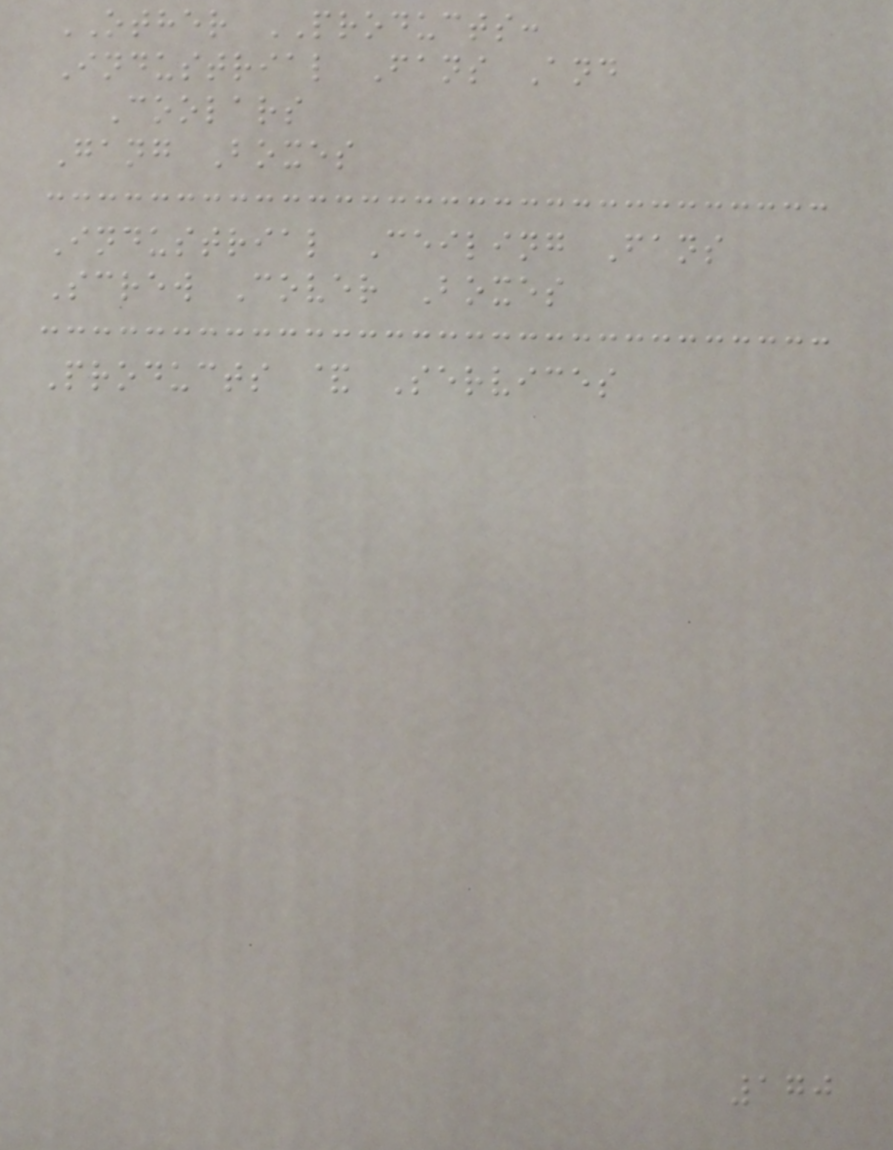OTHER PRODUCTS:
Industrial Fans And
Coolars
Gang Boxes
Industrial Ceiling Fans
Screw Cover Boxes
Products & Services
170
